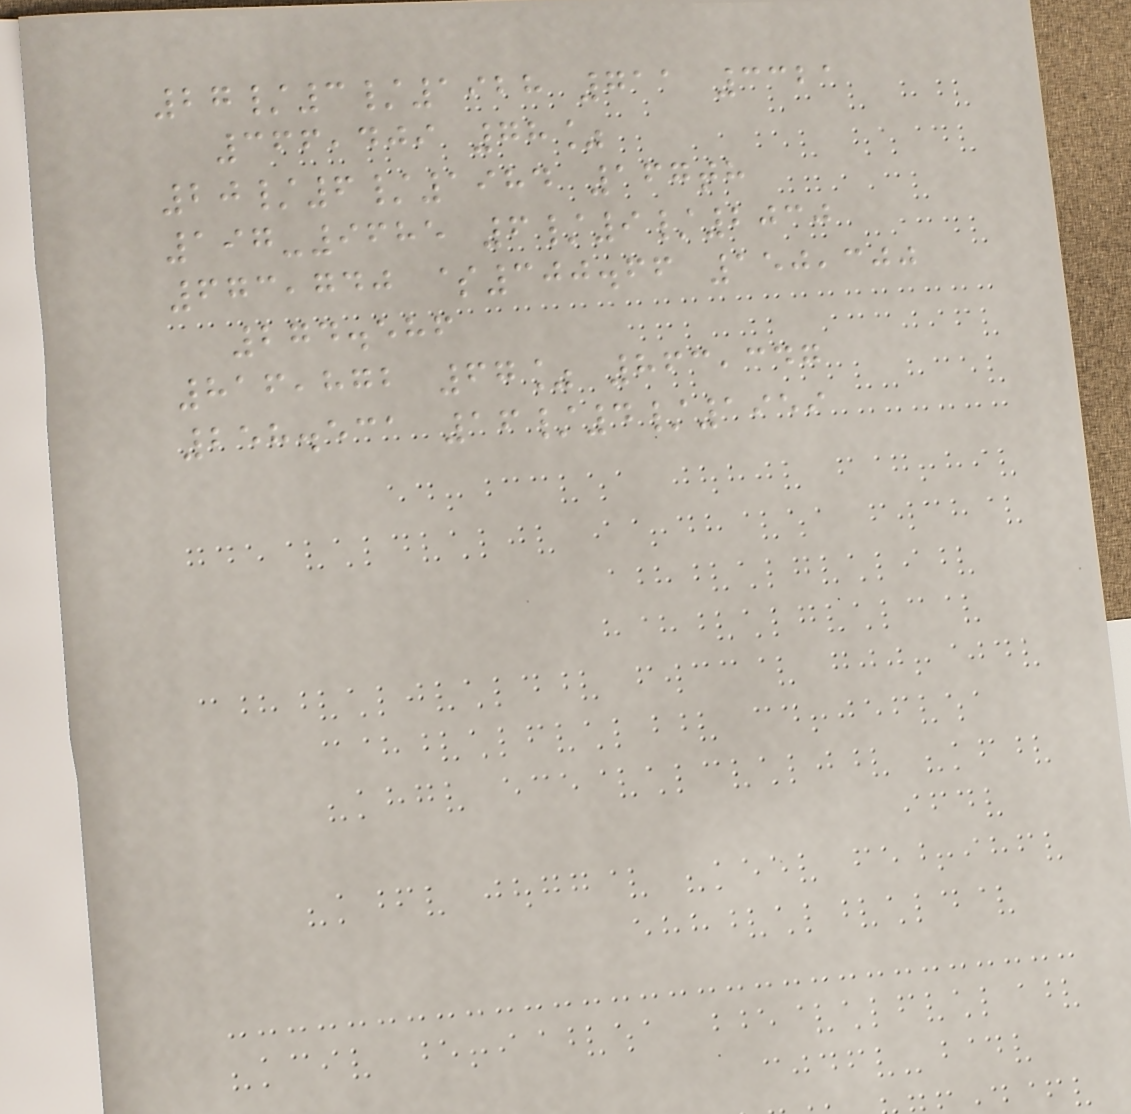27/3/1928 711 3321
366,409 78%
20/6/1984 167th
197-9685 6/9/2030
673,740 $300.66 150,300
274.586
816,872 67% 863,347
258.531 16/4/1959
